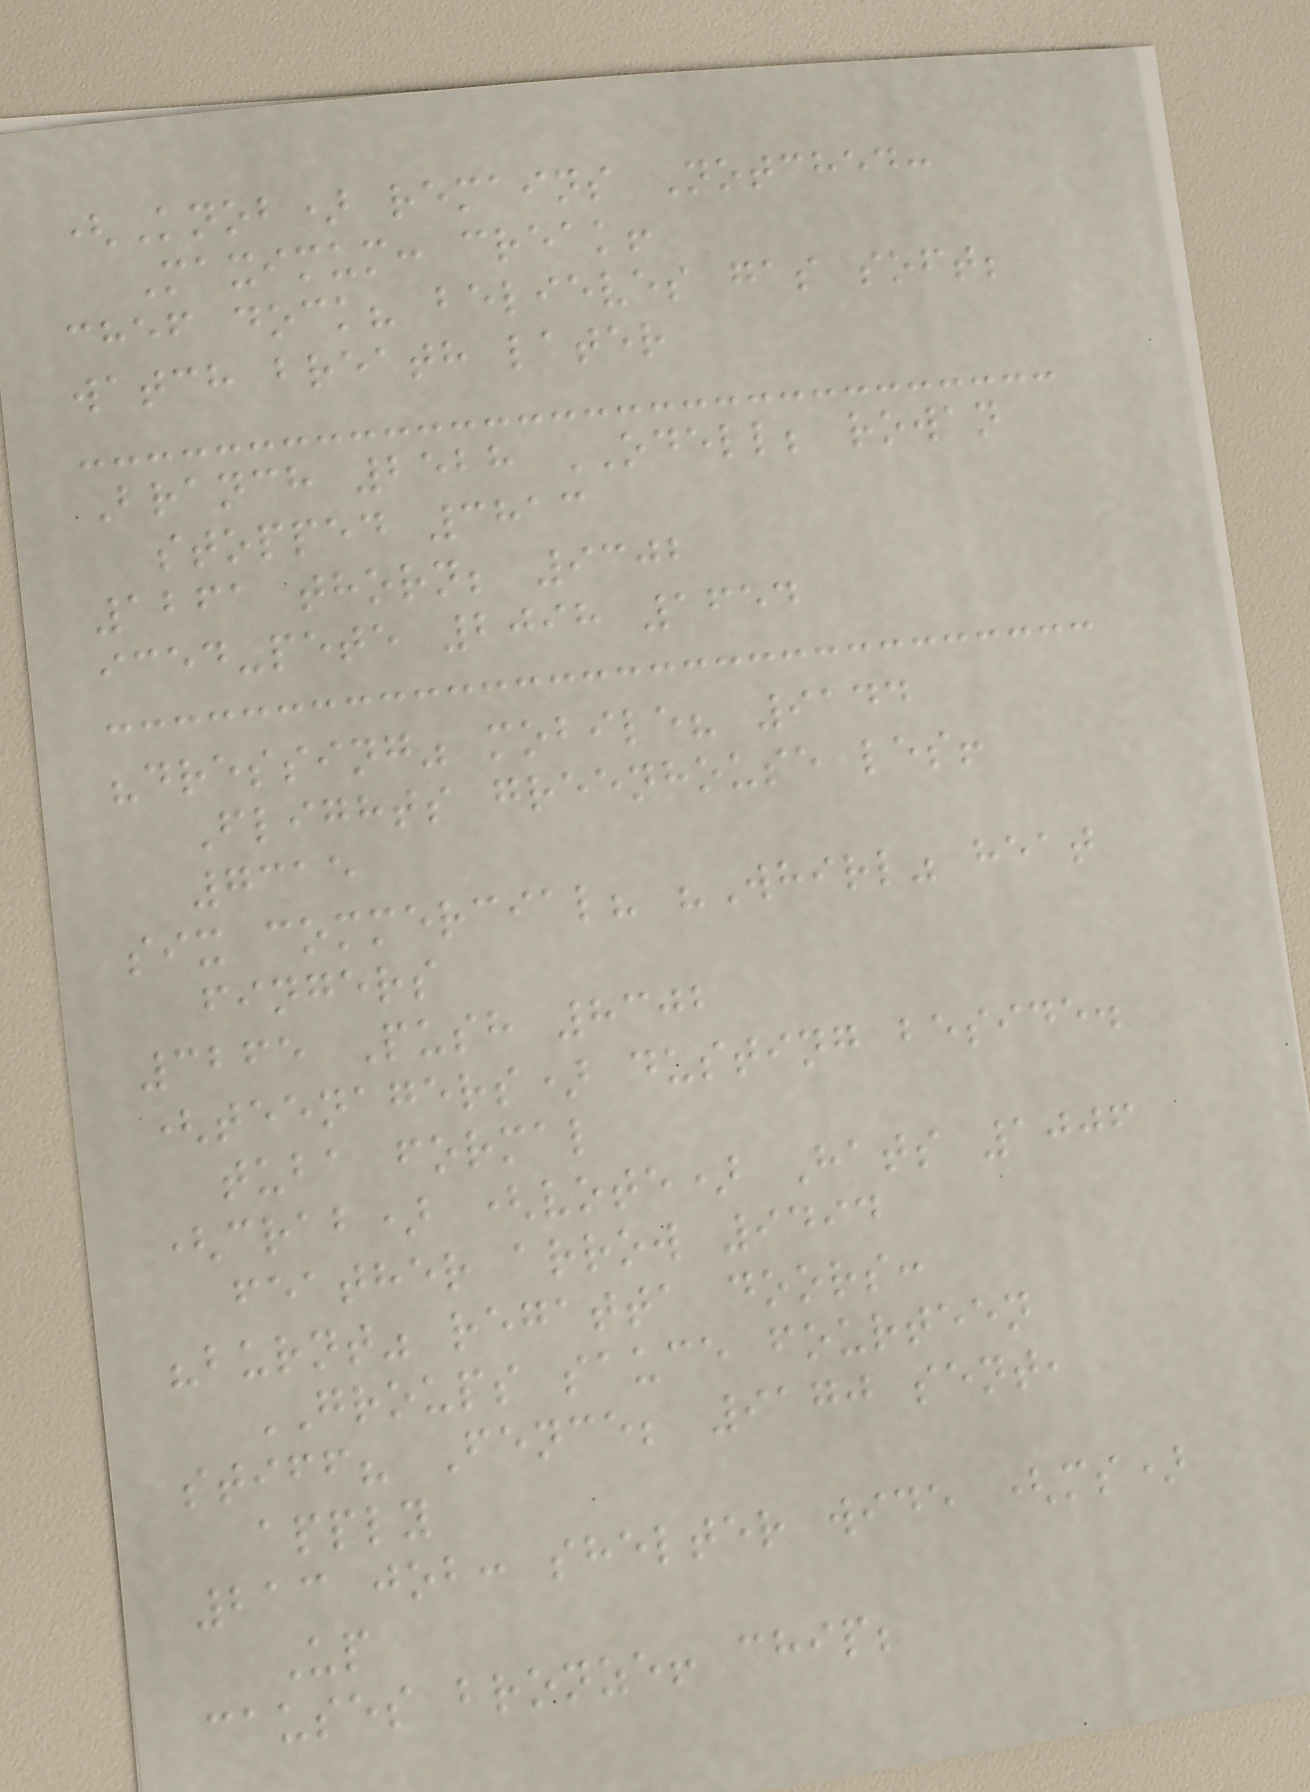(Knob) remains Notched:
Maximum: creak!
chef dock? believes gas soft;
watch breath later
Branch 2528 ODELL; rowan
stopped 3813
1261 thorn; 9302
iced-pete 2098 1654
"dressing" mobile? 9144
Flights greenhouse les!
7315
six commercial? "Whirl" heat
fingers
3265 Push 8302
(teenagers) dusting beside.
tuba formal
(crab) (vote) Hats 1006
feather arrow 9494
"burnt" regatta doors:
GROUPS sauce fourteen
stiff? Fence; 9170 sent,
apply
213 job: shelter wide (ms)
Up
causes bronze! chip;
